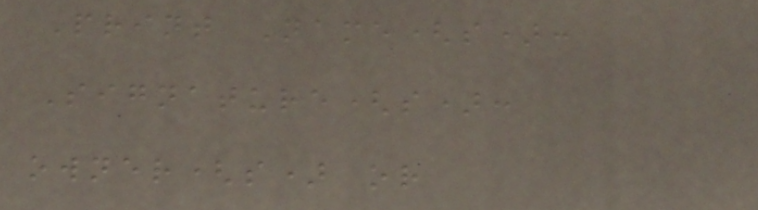Print Name(s):
Signature(s):
owner(s) or
